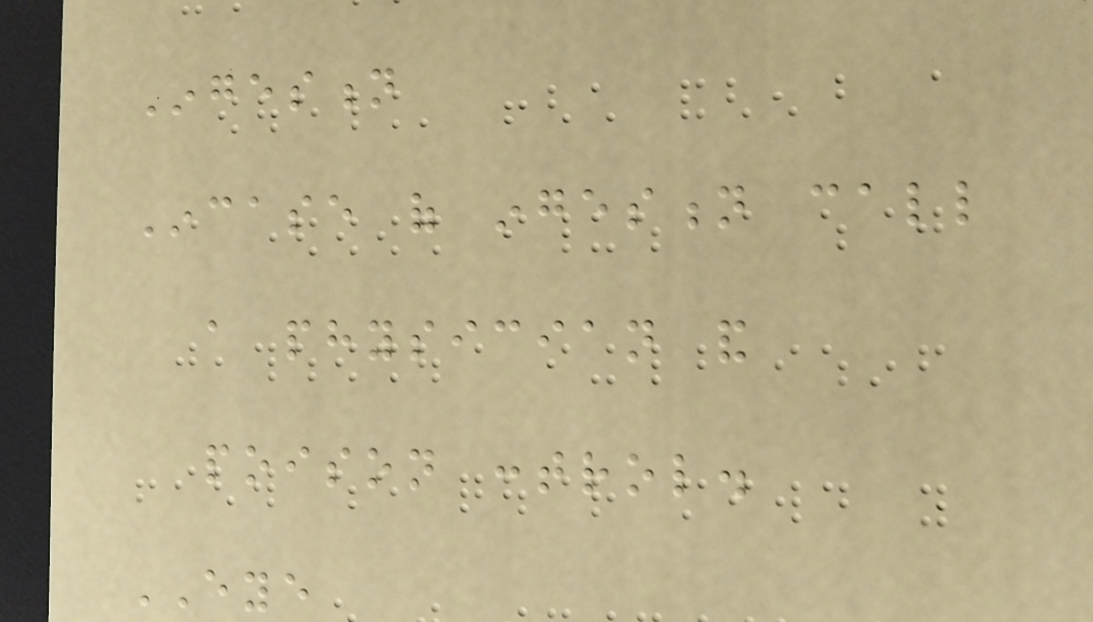Ingestion
Incase of ingestion call
a physician and
poison control.
EYE
